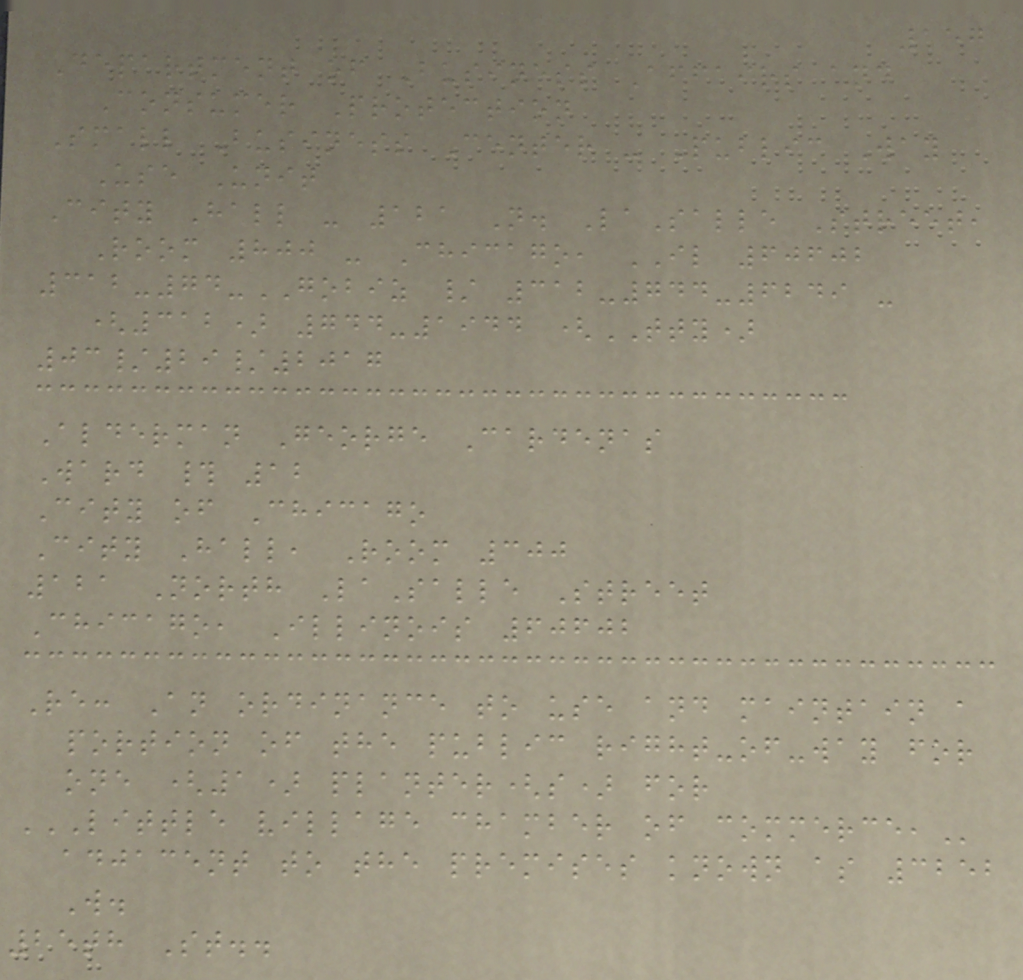157
Department of Business Affairs and
Consumer Protection
Small Business Center - Public Way
Use Unit
City Hall - 121 N. LaSalle Street,
Room 800 - Chicago, IL 60602
312-74-GOBIZ / 312-744-6249 -
(312) 744-1944 (TTY)
03/29/2017
Alderman George Cardenas
Ward # 12
City of Chicago
City Hall, Room 300
121 North LaSalle Street
Chicago, Illinois 60602
Re: An ordinance to use and maintain a
portion of the public right-of-way for
one (1) planter(s) for
LITTLE VILLAGE CHAMBER OF COMMERCE,
adjacent to the premises known as 3252
W.
25th St..
